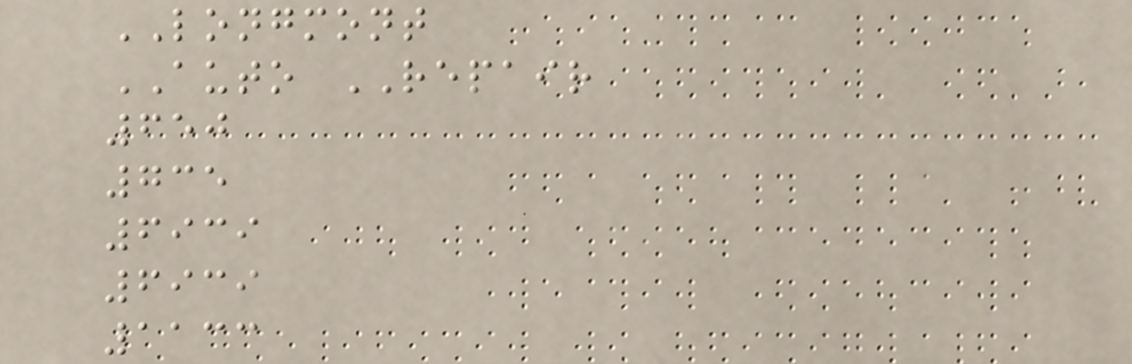LONGMONT
AUTO REPAIR
650
735
6939
6939
1133
